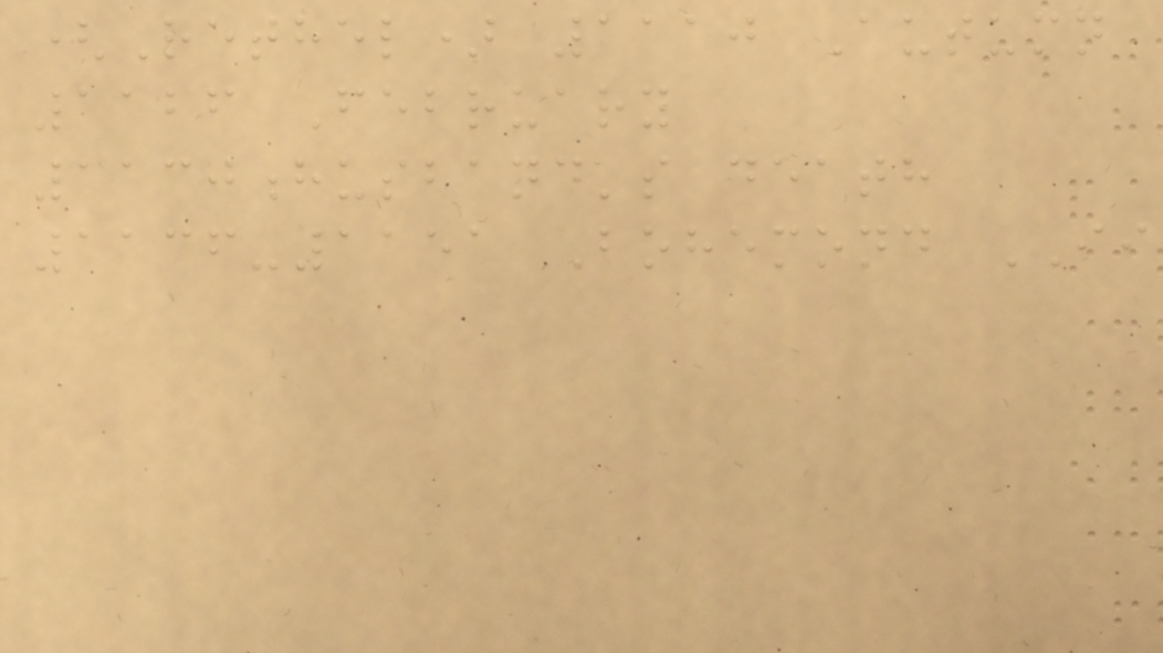(Rethel) 1110 Autumn
1126 February
1130husband's death
1136-1151 Bohemond II
